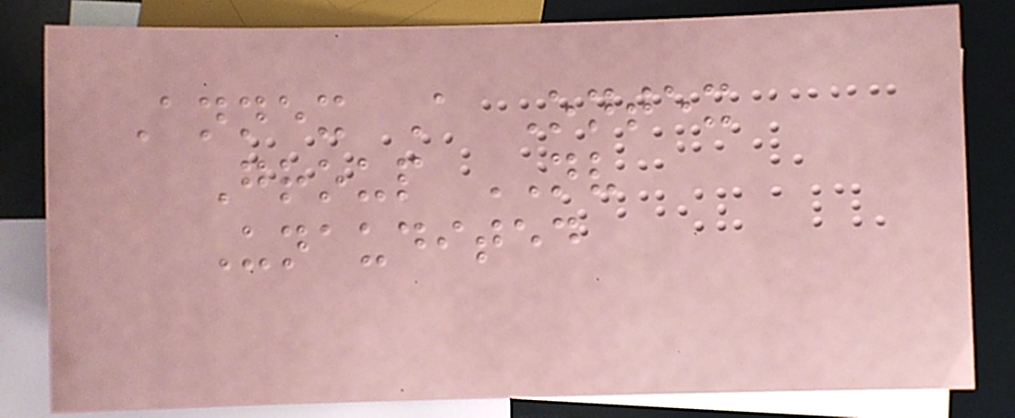Annex A Ontex
Group NV
Unaudited
